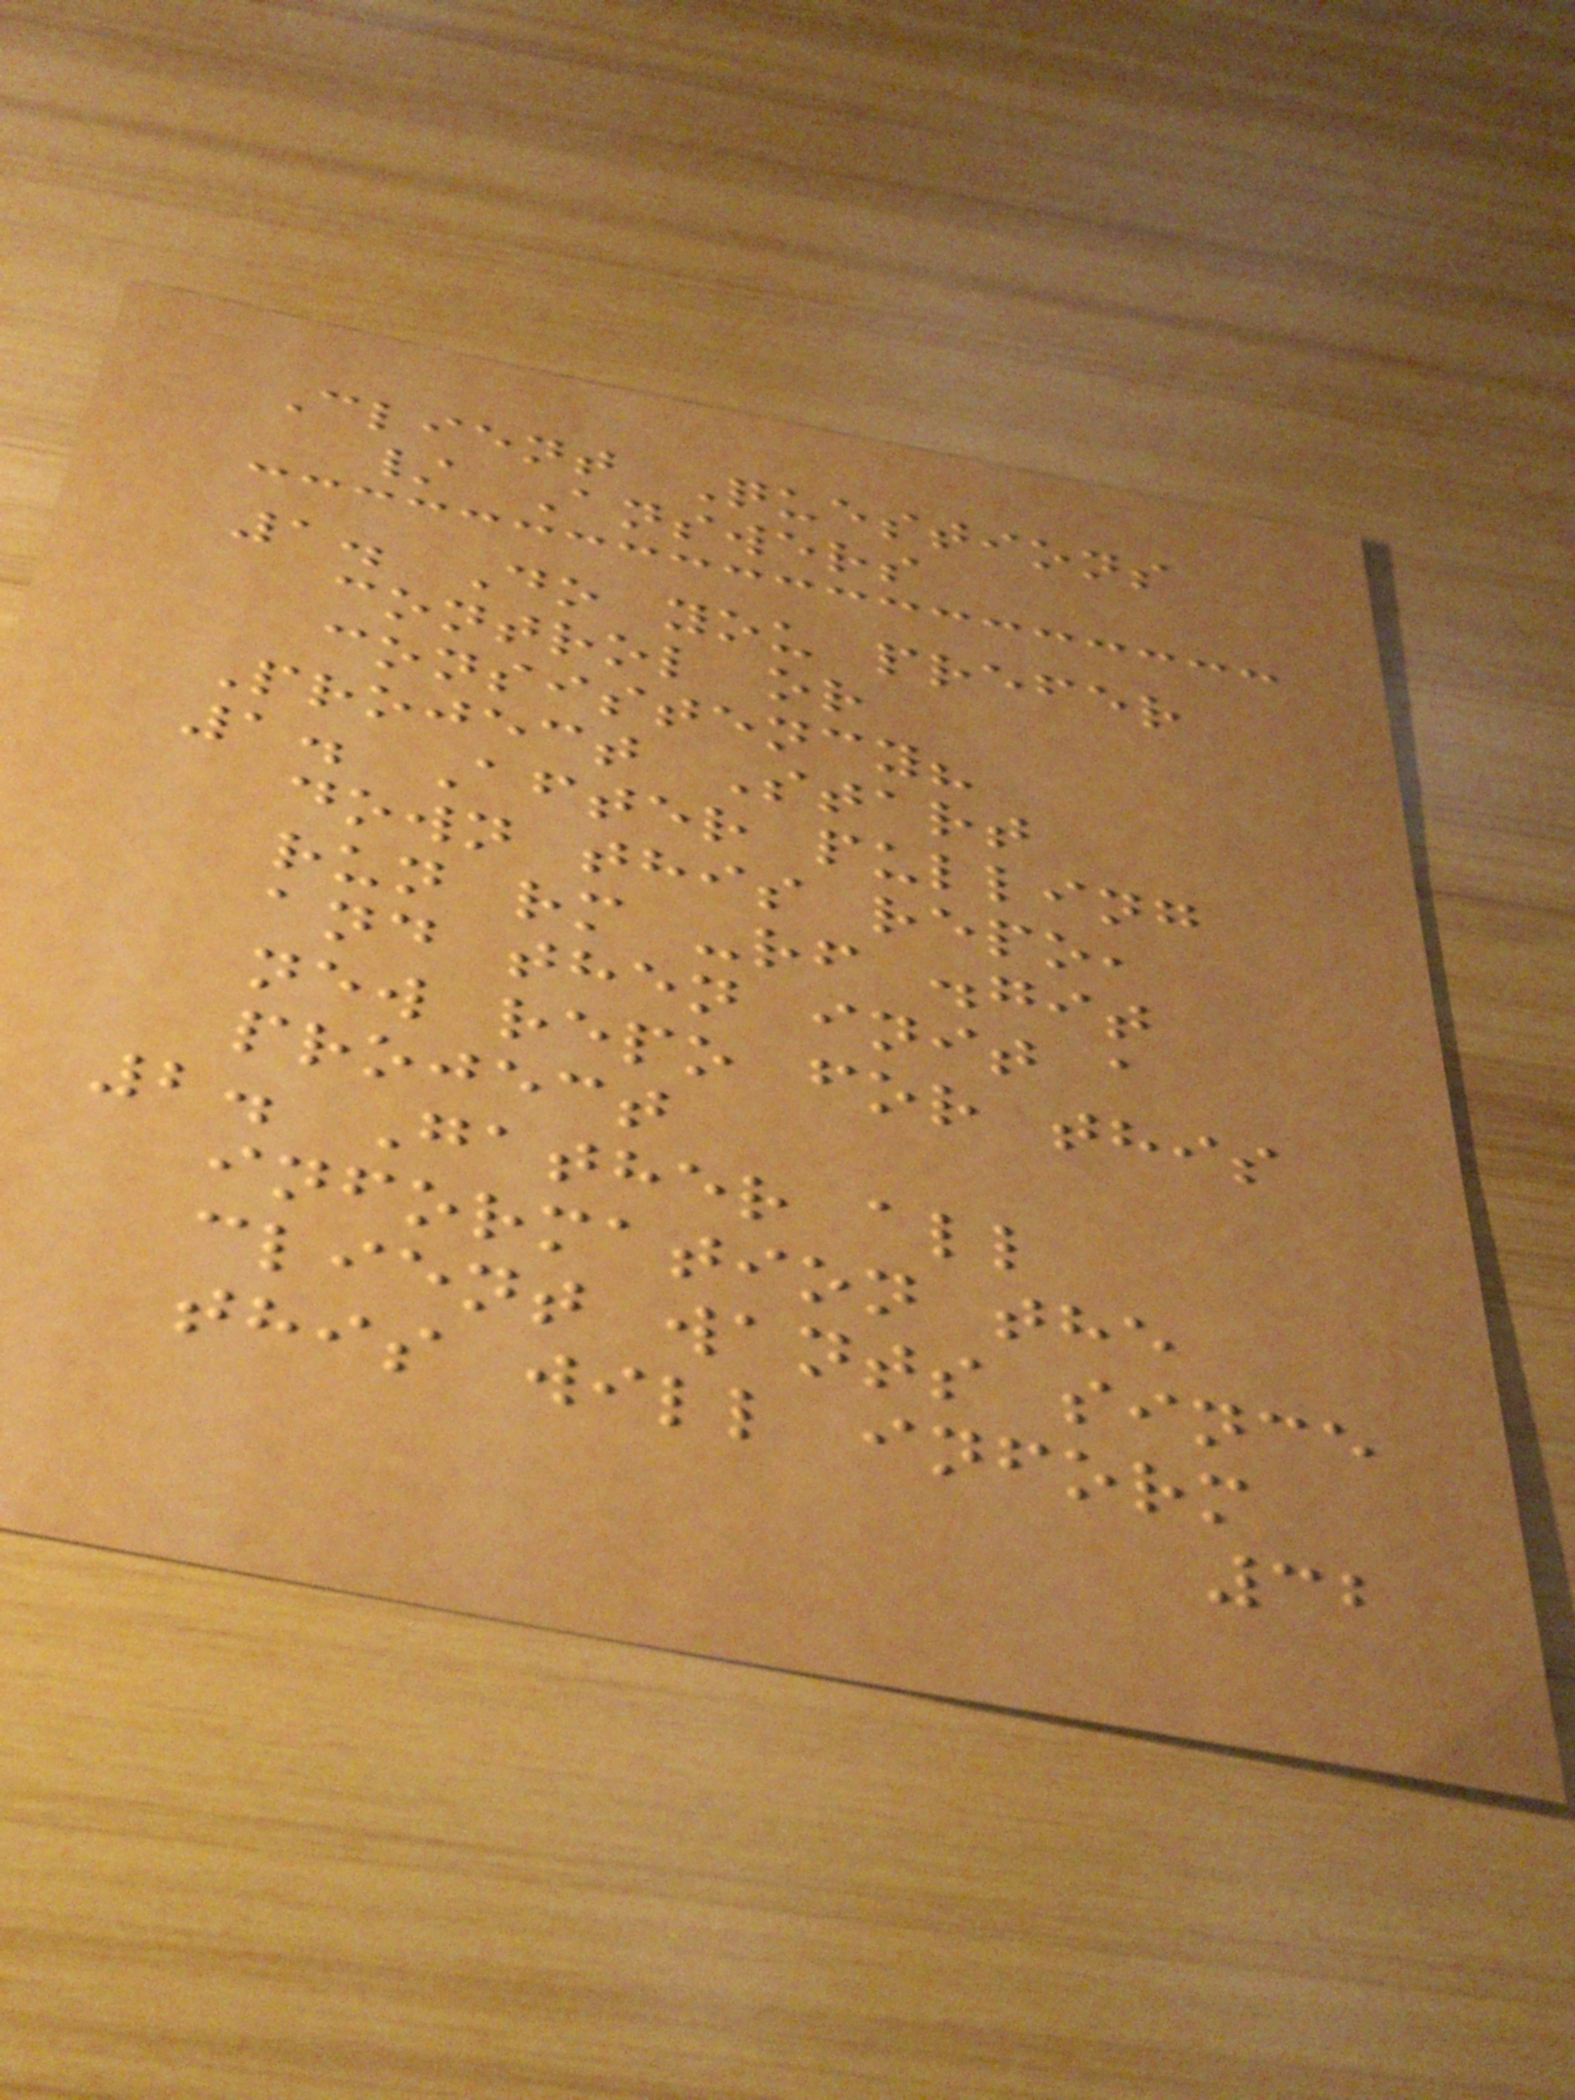Client Questions
/ Answers
1. Do you prefer
control or
consistency?
Project Start
1. After pulling
down this repo,
run rm -rf .git
and then init a
new repo for this
project
2. Gather all
information the
client wants since
this will inform
32
